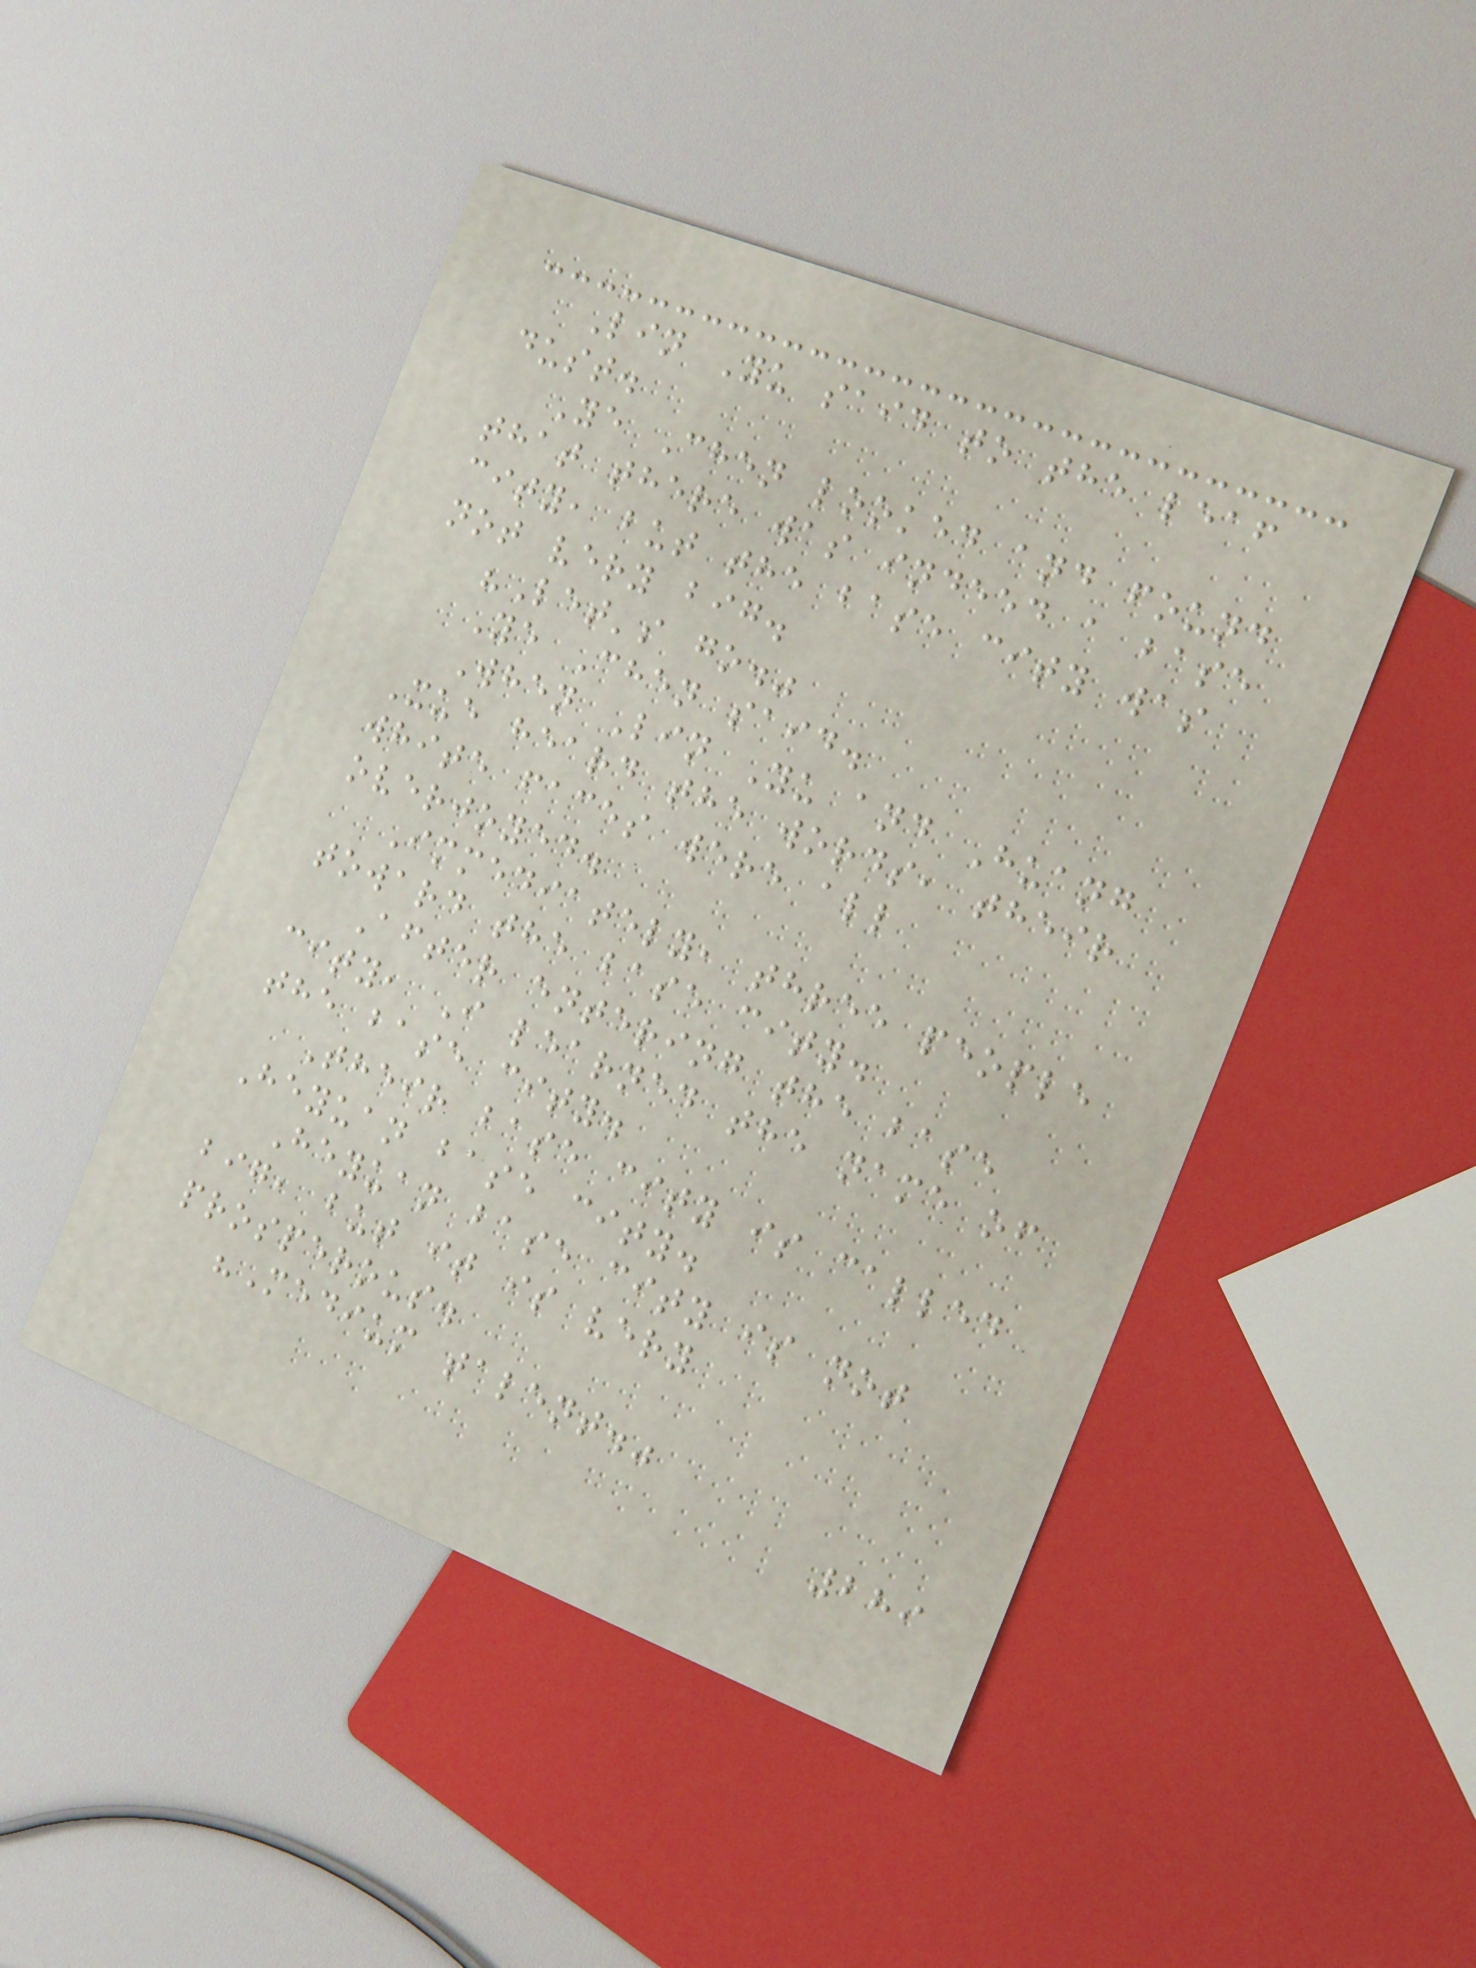Lin Yu said to the leaf
dust.
Ye Chen looked and found
that there was indeed a base
city, but the base city was
not very big.
"Let's go."
Ye Chen said.
When Lin Yu and Huang
Xue heard the words, their
white faces were all
overjoyed.
Immediately, three people
toward the base city.
After entering the base
city, I learned the name of
the base city.
Their base city is called
Heyuan base city.
Heyuan base city is not
big, but it is very
prosperous.
"Medium talent."
289
